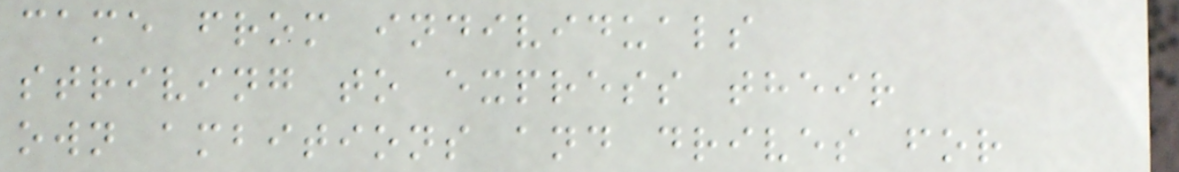came from individuals
striving to express their
own ambitions and drives for
